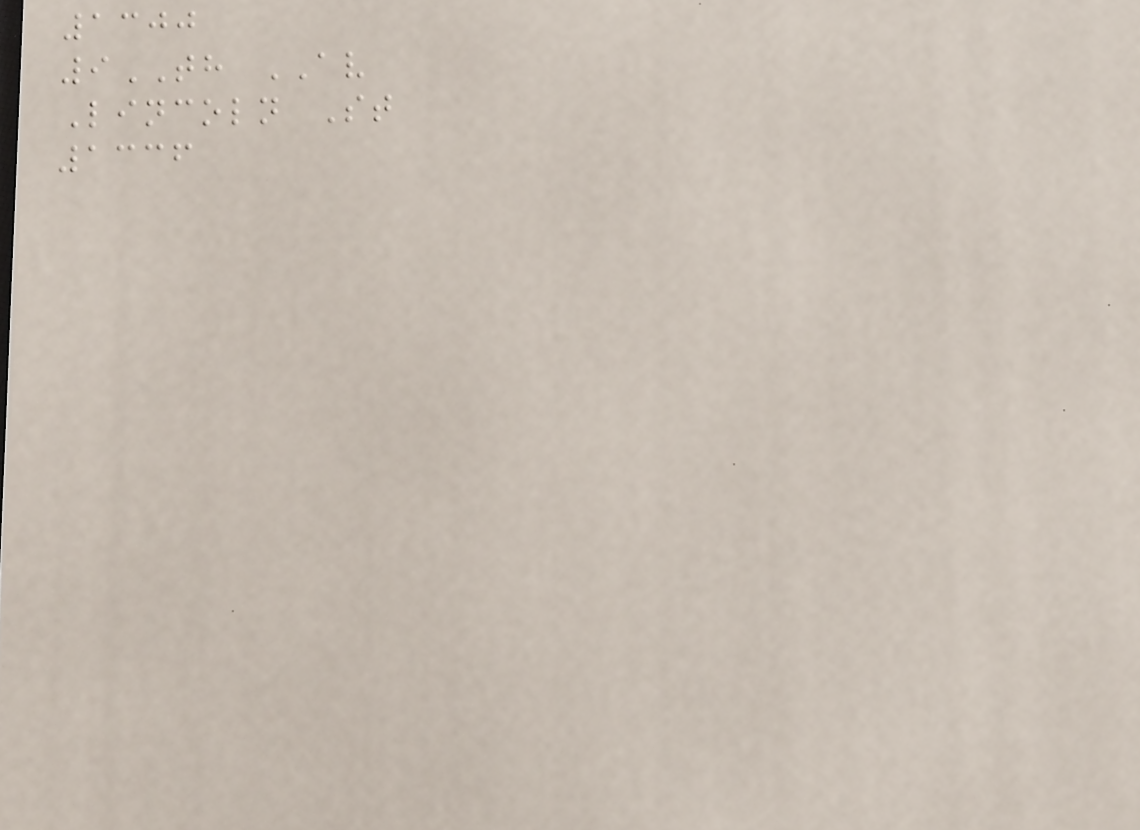1300
9TH AV
Lincoln St
1336
